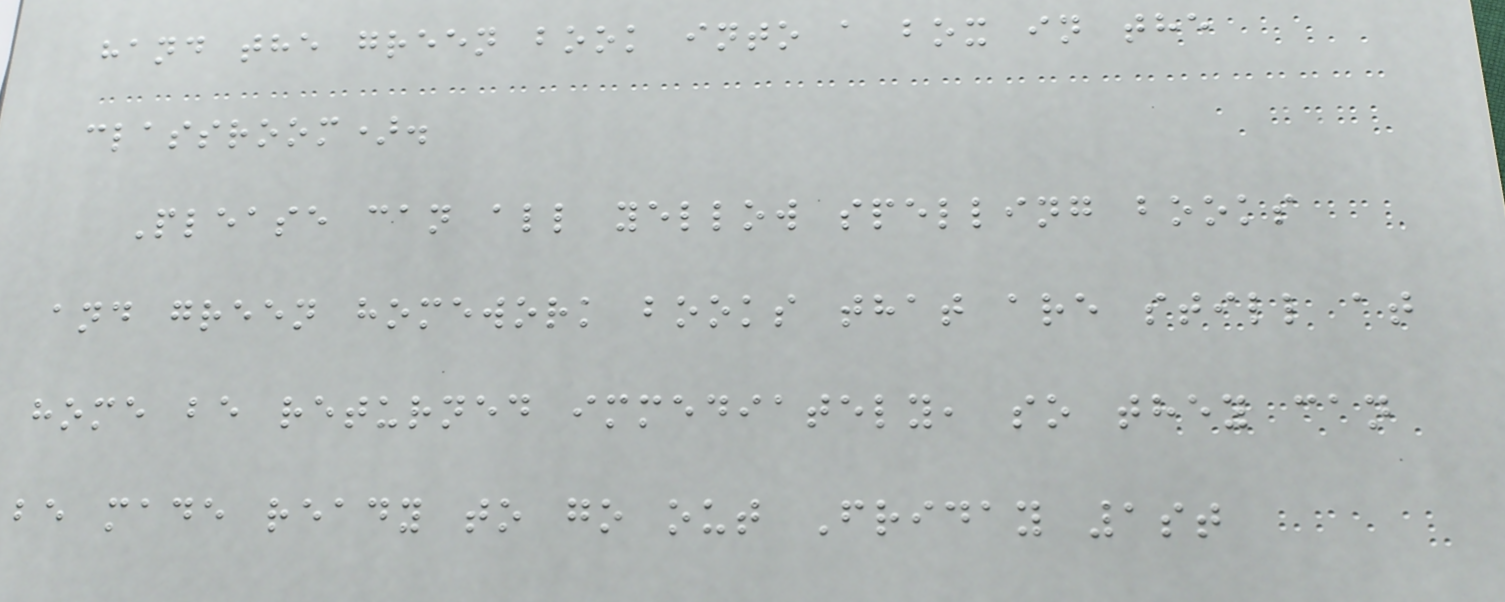hand the green book into a box in the
classroom).
Please can all yellow spelling books
and green homework books that are still at
home be returned immediately, so they can
be made ready to go out Friday 1st
